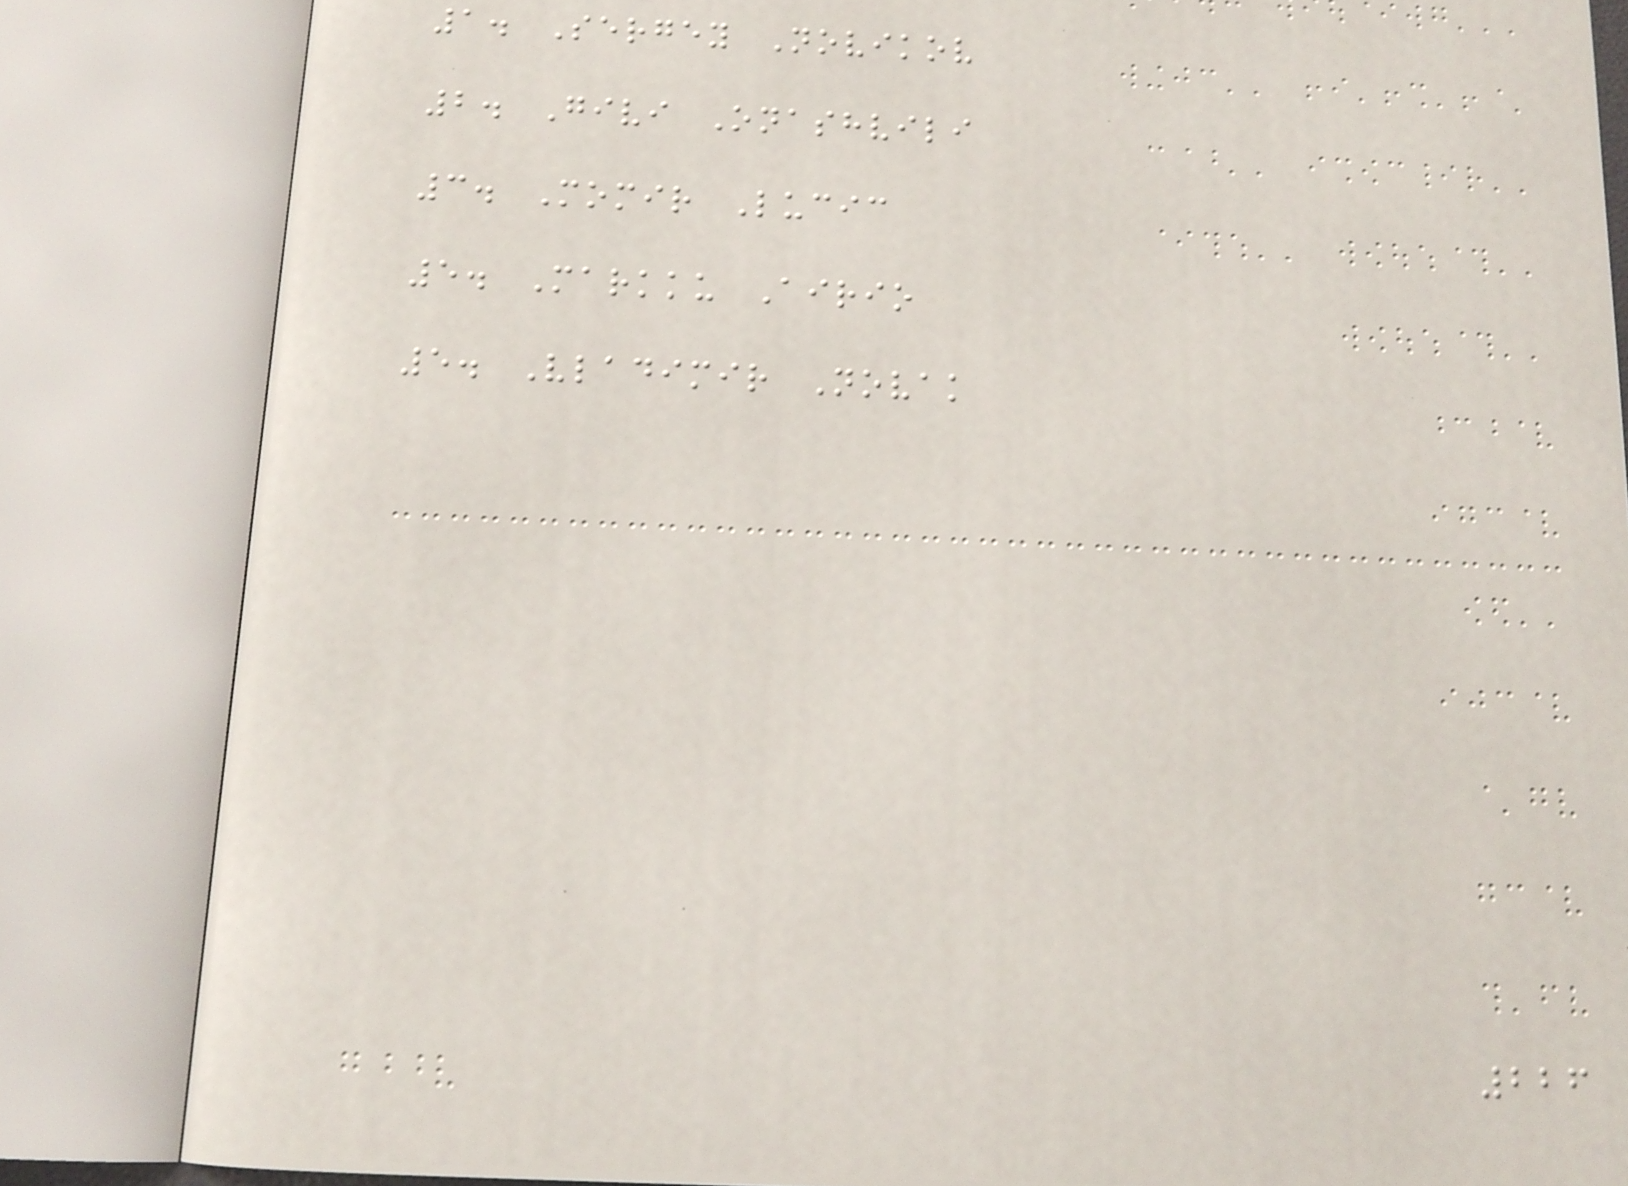1. Sergey Novikov
2. Givi Onashvili
3. Momir Lucic
5. Markku Airio
5. Vladimir Novak
226
